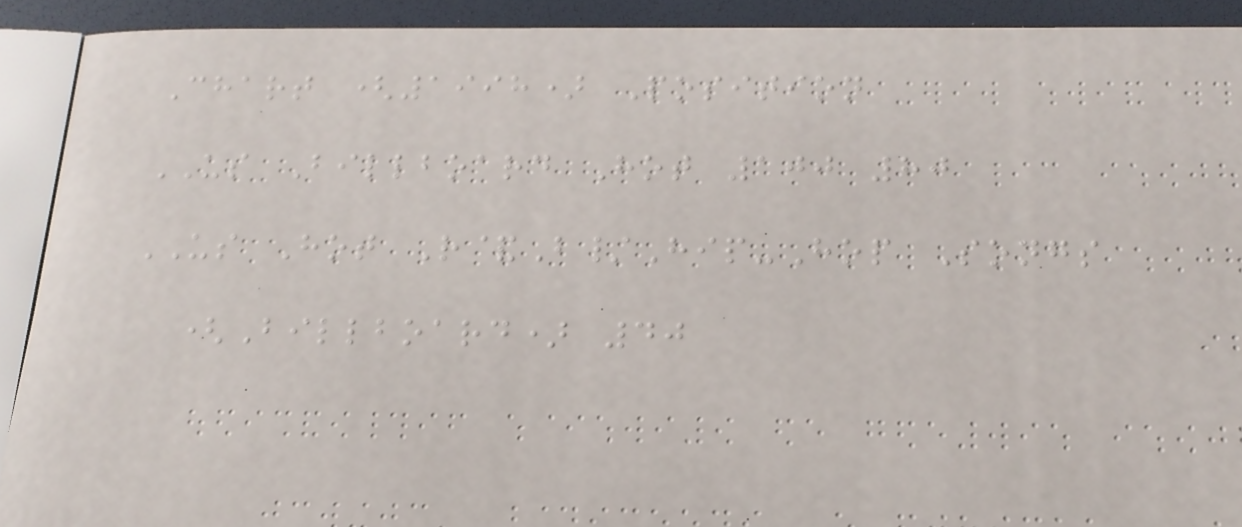Chart (1998) Position
US Billboard Hot 100 80
US Hot R&B/Hip-Hop Songs
(Billboard) 40
